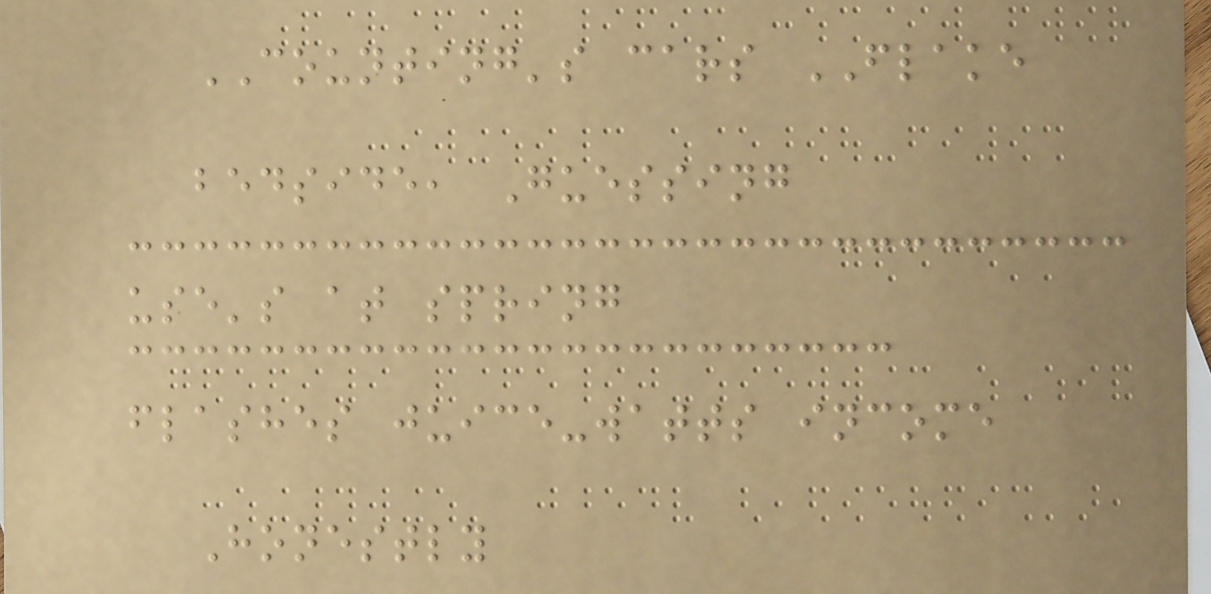COUNTING's cars FLAKE
bedside, Guessing
use's at spring
flashes juice-watts income
Honestly
